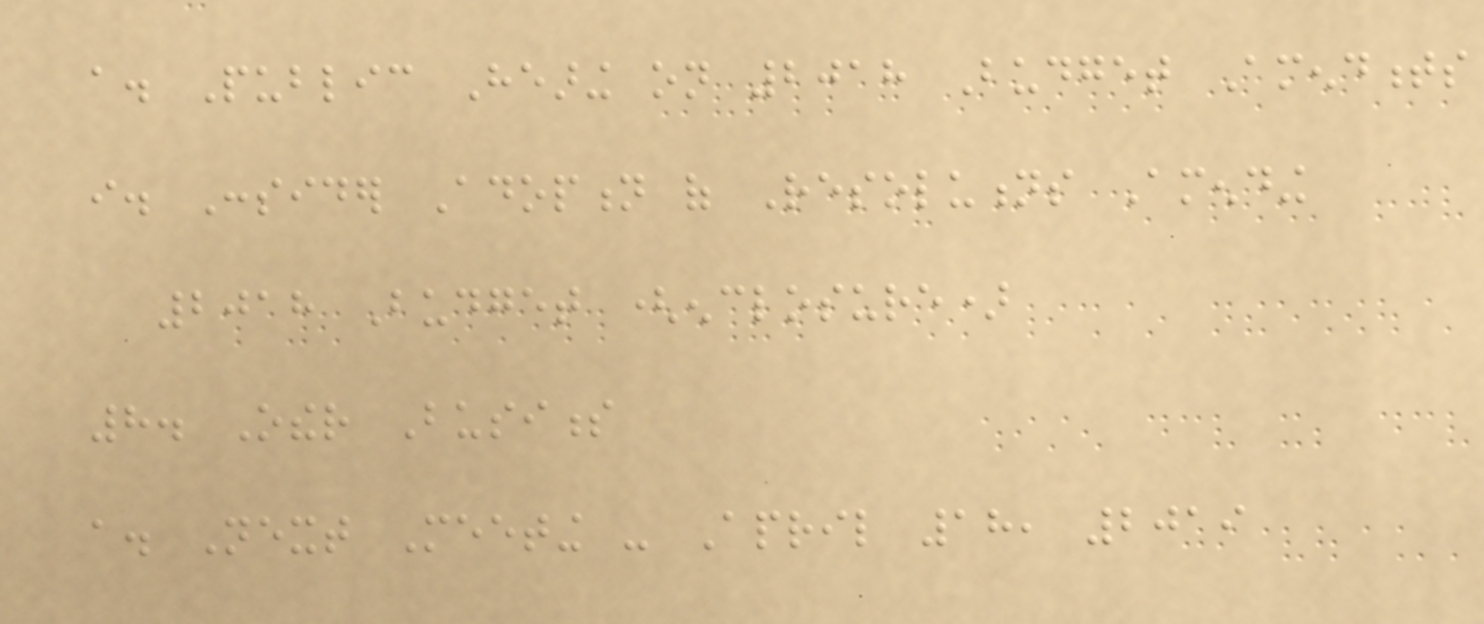a. Public Hearing on 2018 Budget Amendments
i. Consider Adoption of Resolutions Amending
2018 Budget (enclosure)
8. Other Business
a. Next Meeting - April 18, 2019
